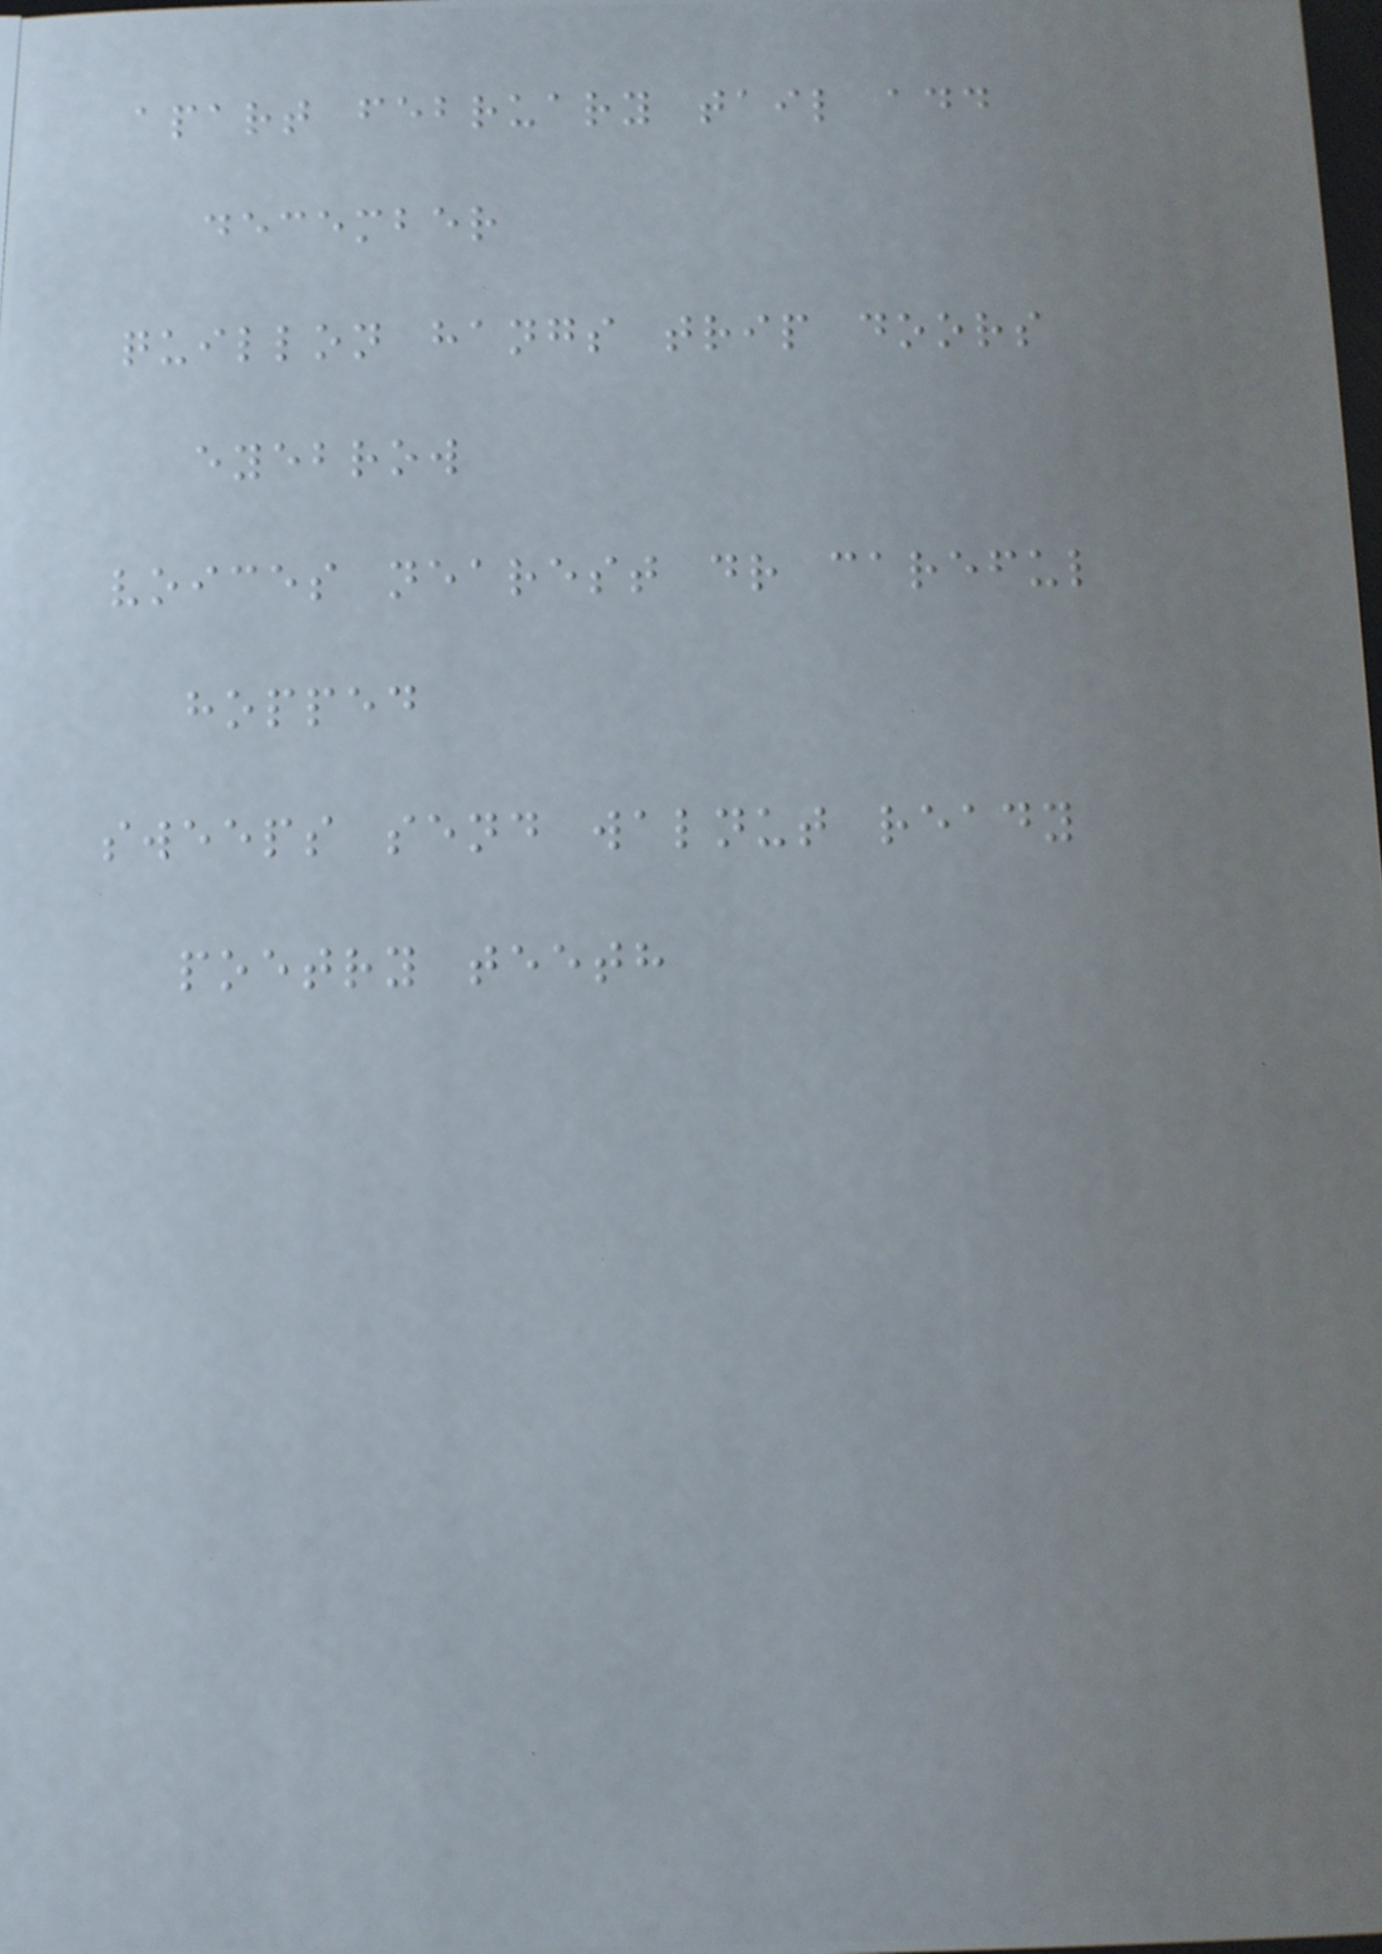apart february tail add
december
quillon hangs trip doors
eyebrow
voices nearest dr careful
hopped
sweeps send walnut ready
poetry teeth
